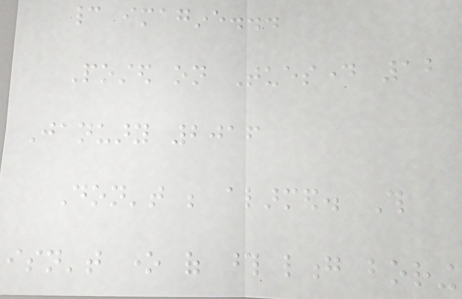cannot imagine...
Posted on Tuesday 12
January 2016
Don't be alarmed. This
isn't one of those long boring
